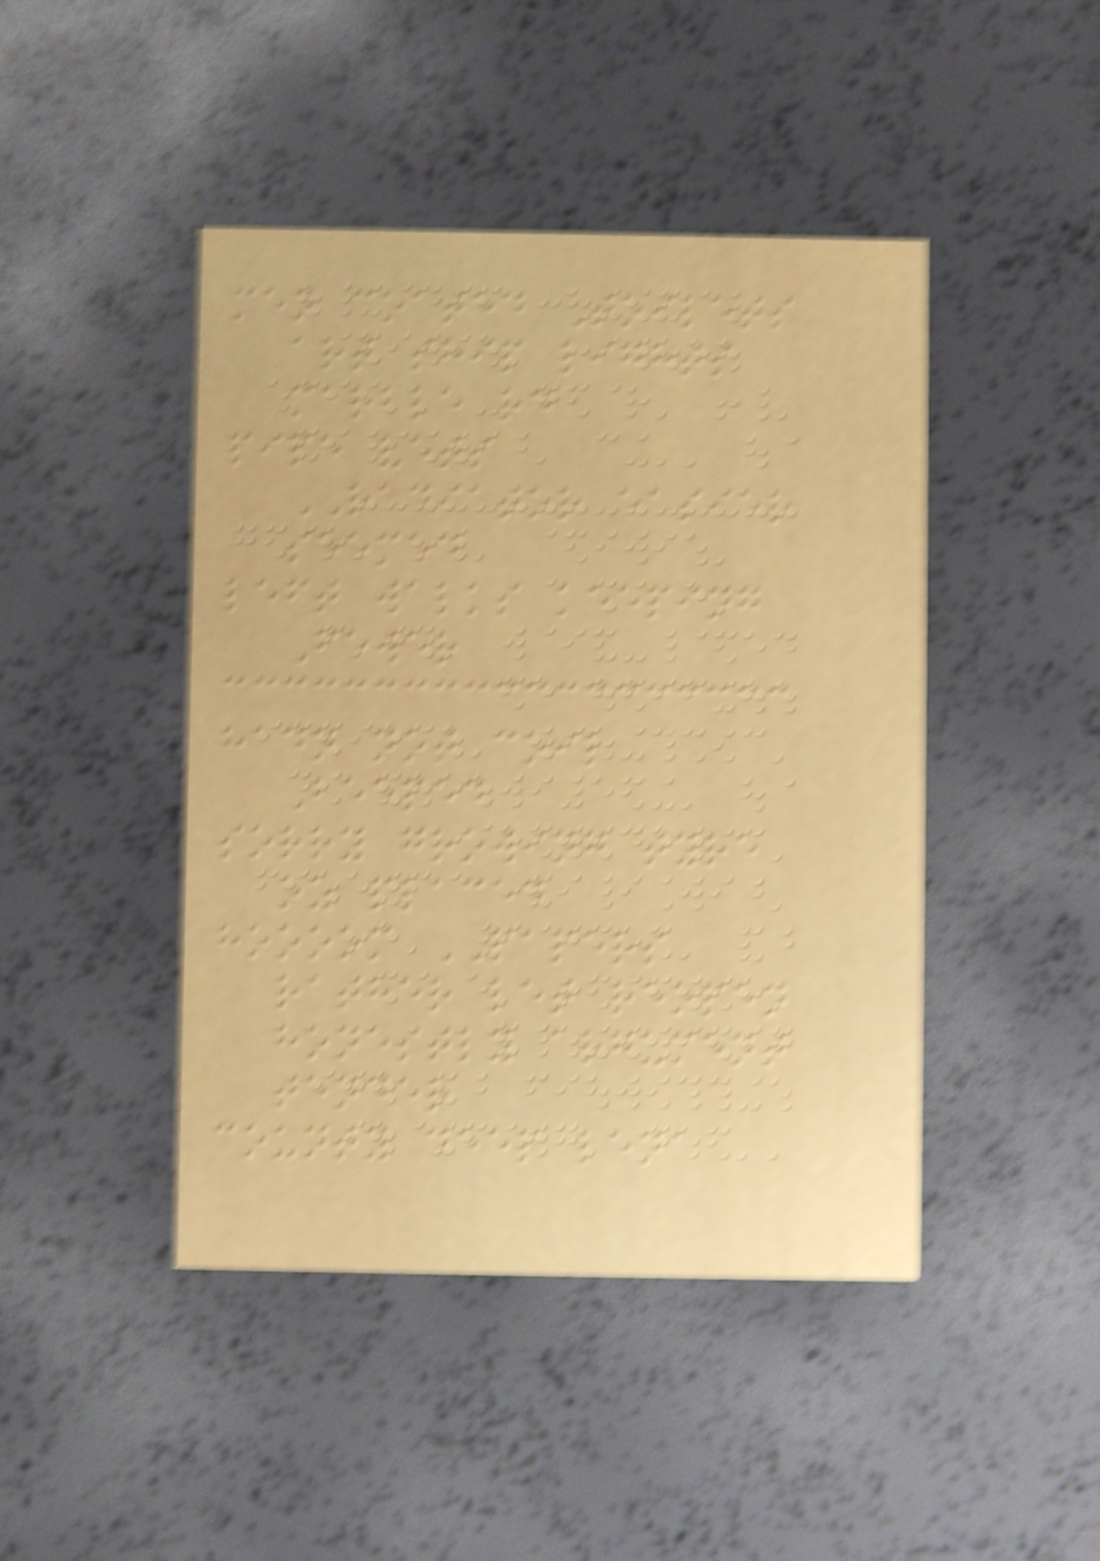men coated Toilets
art ship lights
marble rd
pipe vets
RADIATOR easier
seemed
left walks keeping
Fewer
hadn not coil
Beeped
sorry growing tyre
oz placed
hoooom PAPERS
rather let reopen
honestly argument
tender
county deep lena
